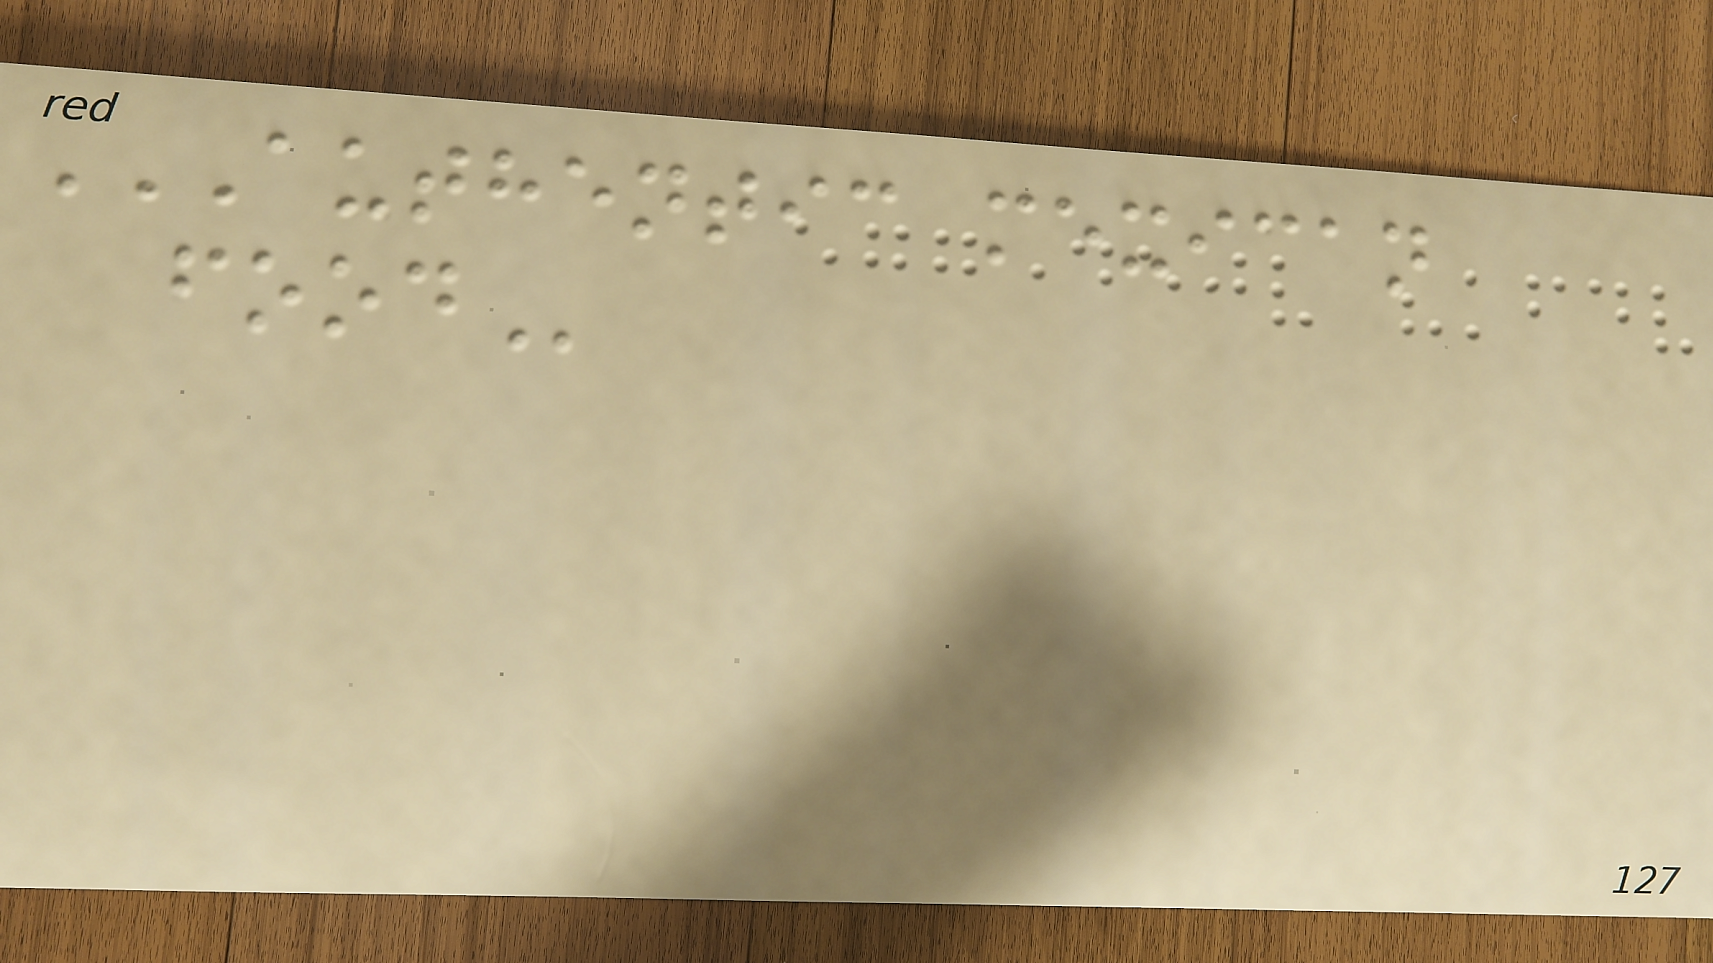AUTHENTIC MEXICAN
FOOD
